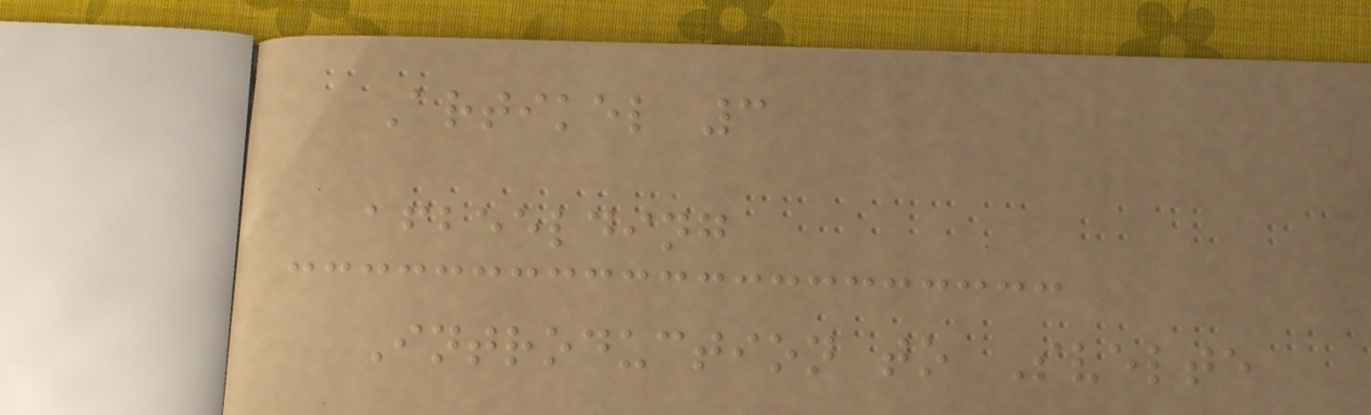Artikel 3
afbeelding
Introduction to Svelte
